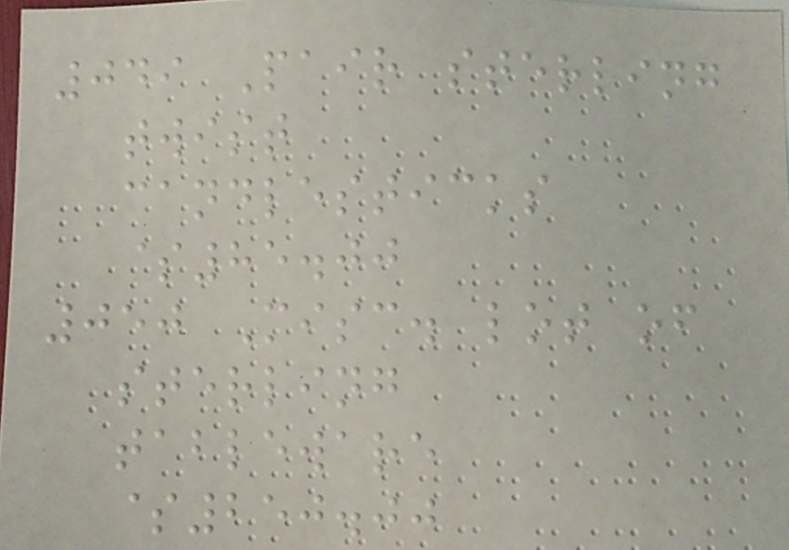049 Pair sterling
twist
candlesticks
$85.00
050 Misc. lot of
sterling
tableware
$250.00
